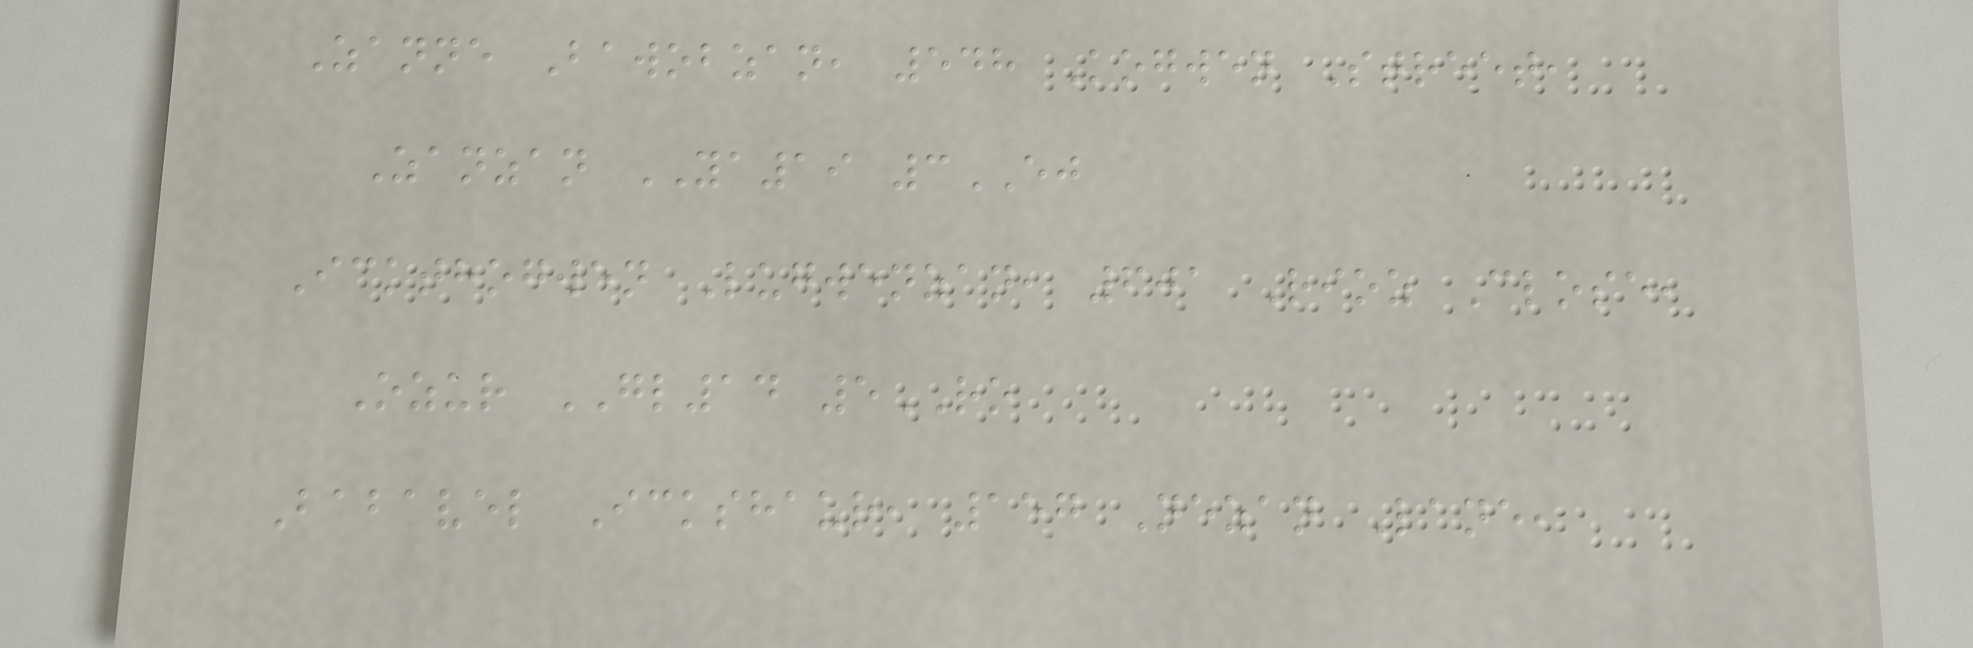Zanne Bawobzan, 548 Kogwen Street,
Zanzan YA19 3EJ
Ickthogwen Lugwenzan, 601 Rioz Close,
Ozur GL14 5RO
Babavel Ickshaur, 157 Nezan Lane,
